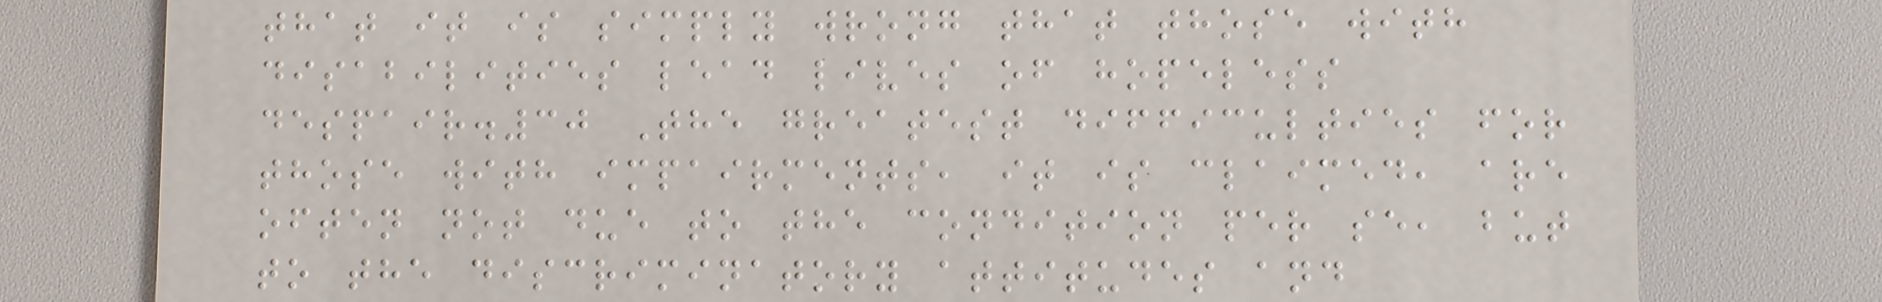that it is simply wrong that those with
disabilities lead lives of hopeless
despair.30 The greatest difficulties for
those with impairments, it is claimed, are
often not due to the condition per se, but
to the discriminatory attitudes and
